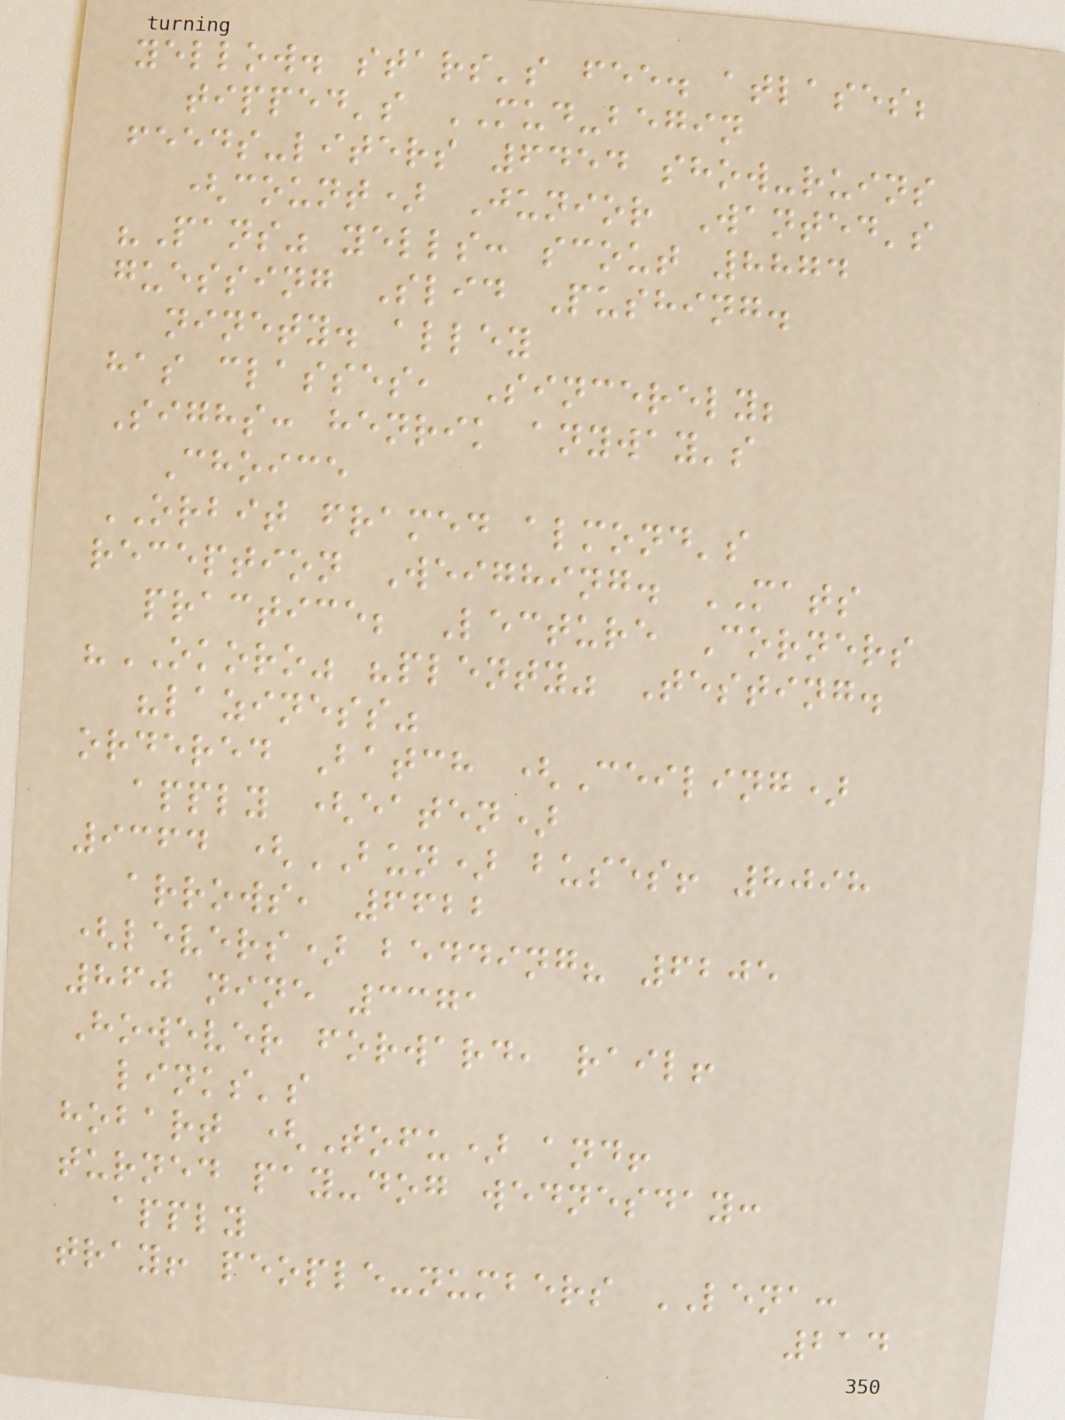yellow. stars's fee. atlases;
tipped's MUD-begin
feeds-liters 6454 show-ruins
(count) Junior Wanted's
"Pans" yells: scout 8874
guessing Slid Pushing.
ninety. alley
has classes, Sincerely;
Sighs: henrik anyway's
Choice
ORBIT framed almond's
reception Weighing. MATS
practice; Lecture Corners
"OKORO" "plenty" Testing.
"laziness"
ordered Batch (Ceiling)
apply (eaten)
9364 (BUN) buses! 8098
arrows, 6622
(levers) bedding? 6205
860 nine 3371
However forward, rail!
links's
hobart (Tofu) and!
turned pay-dog wednesday:
apply
tray! people-numbers LENA:
214
